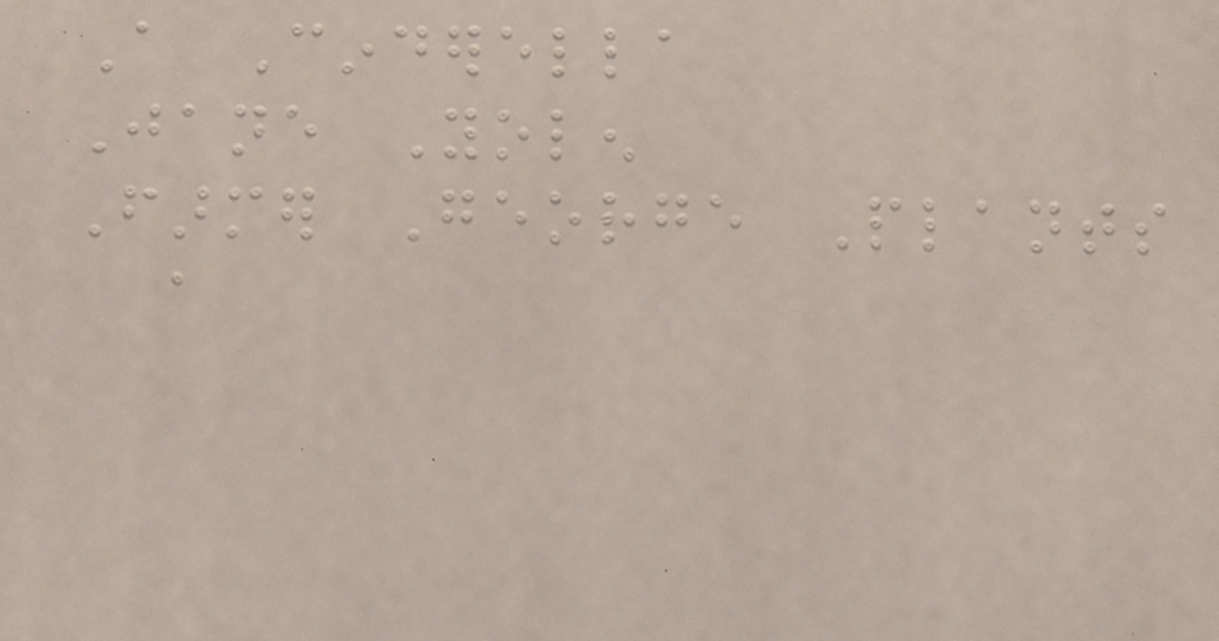A Cinderella
Jane Yolen
Farmer George Plants
a
